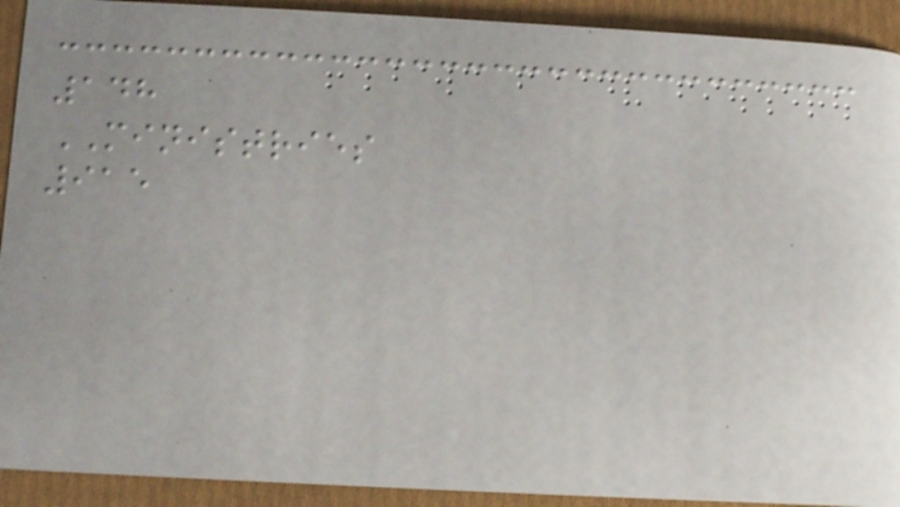148
MINISTRIES
915
